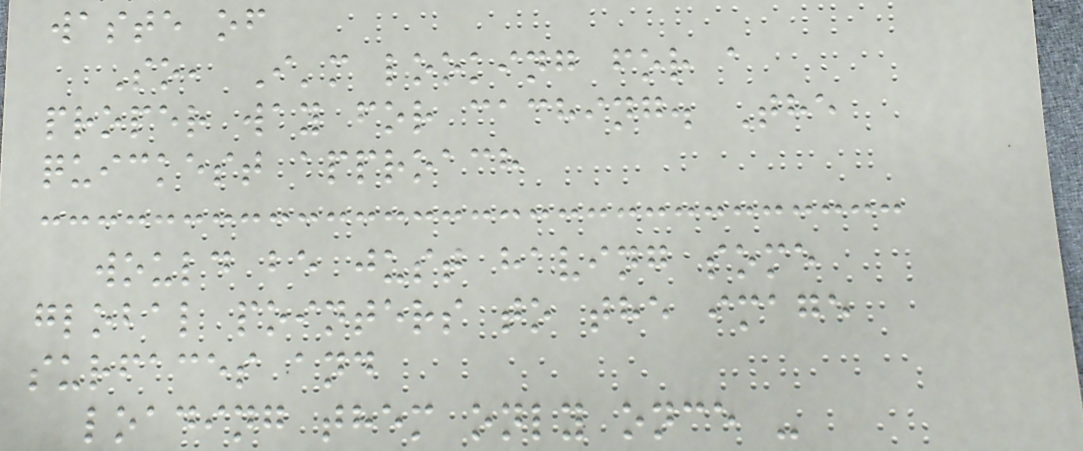waste of
So, I'm looking for a
proper way for caching. The
quickest approach
would be just having some
global pointers to the image
surfaces and
loading them only once -
